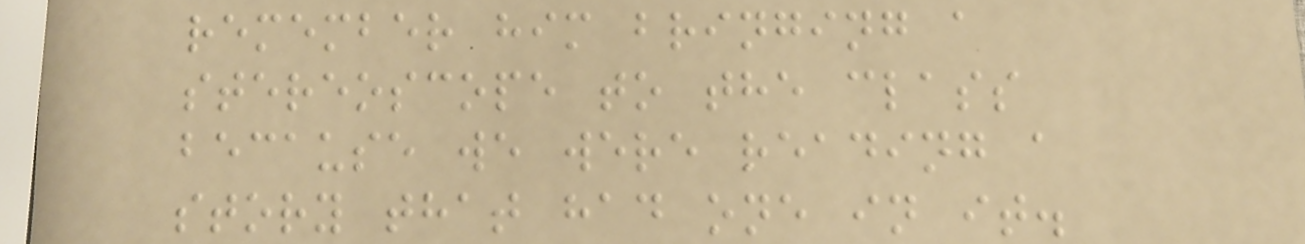remember him bringing a
stereoscope to the class
because we were reading a
story that had one in it.
